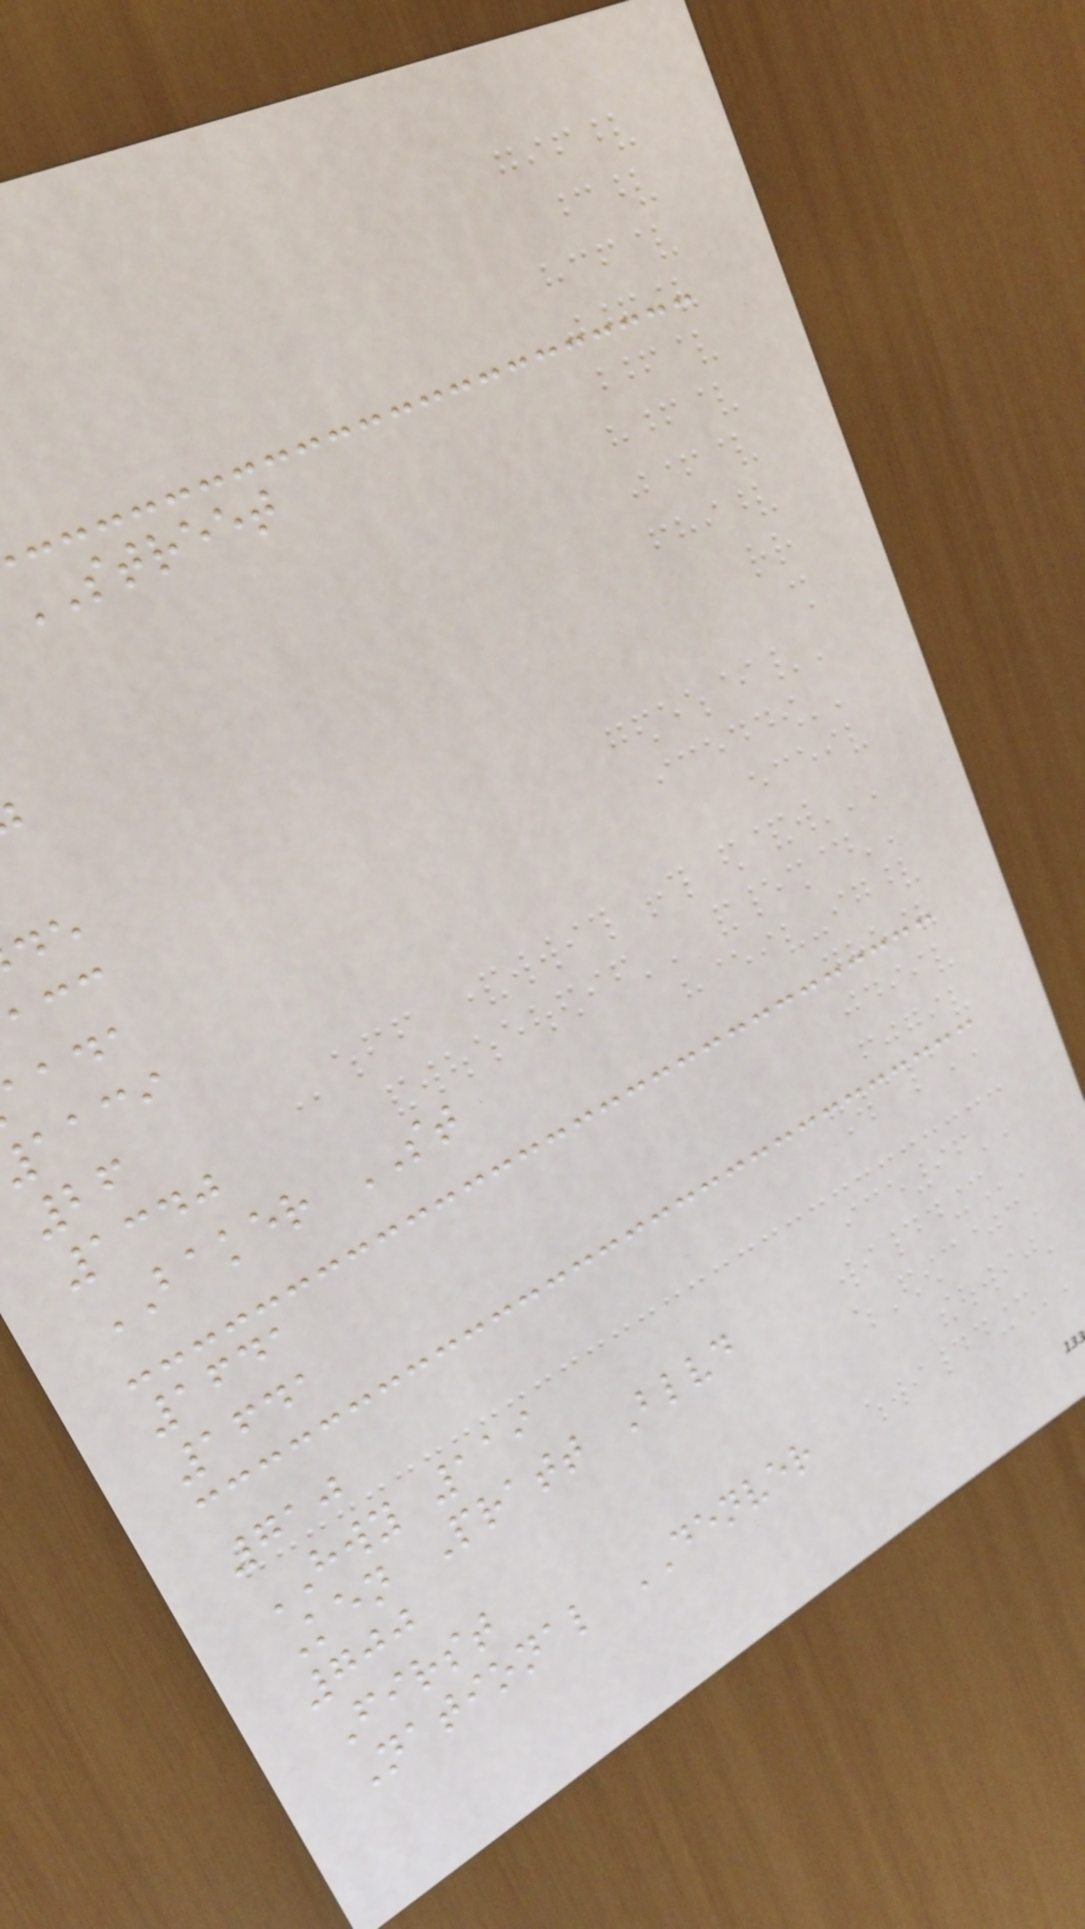STREET
aada
aaci
26
1340
BAKER ST
1641
1641
710
HWY 119
Ken Pratt Blvd
700
First
National DENVER
